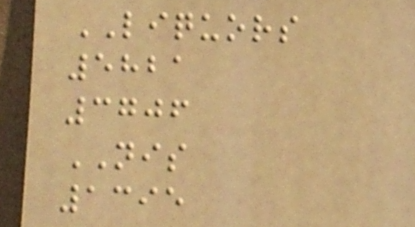LIQUORS
5821
3706
NIS
1395
